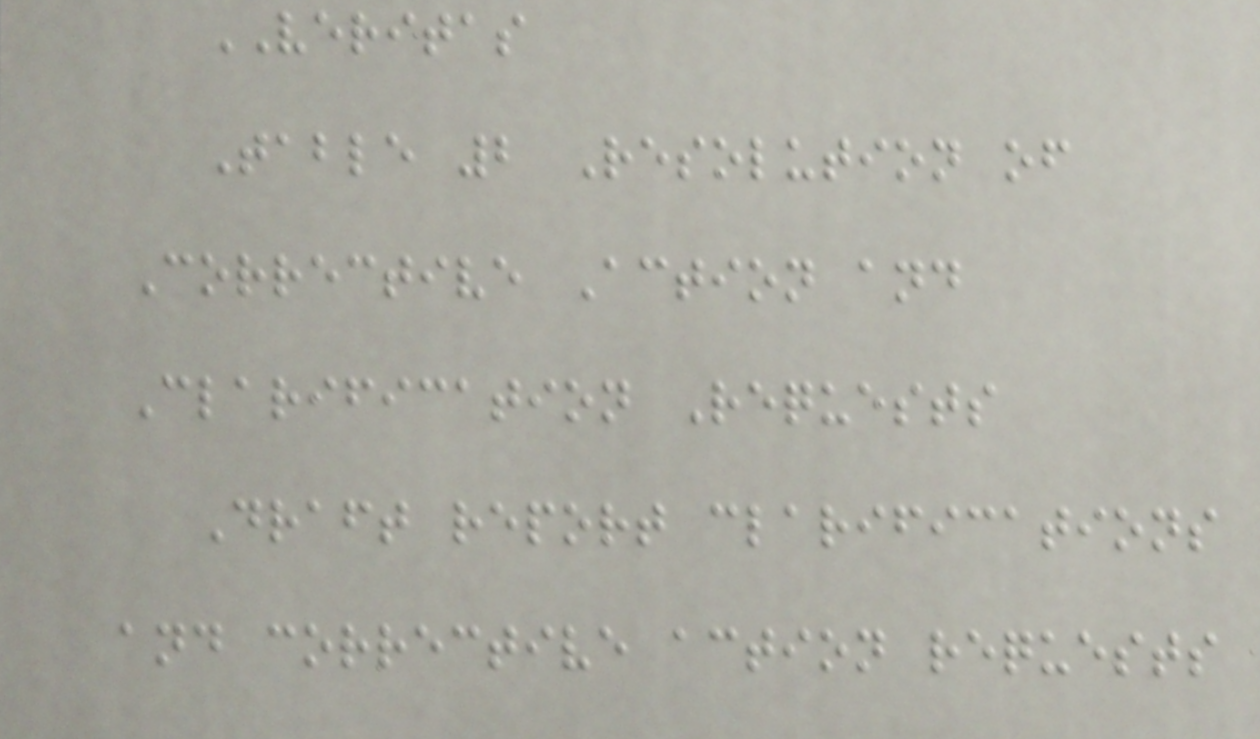VERITAS
Table 2 Resolution of
Corrective Action and
Clarification Requests
Draft report clarifications
and corrective action requests
